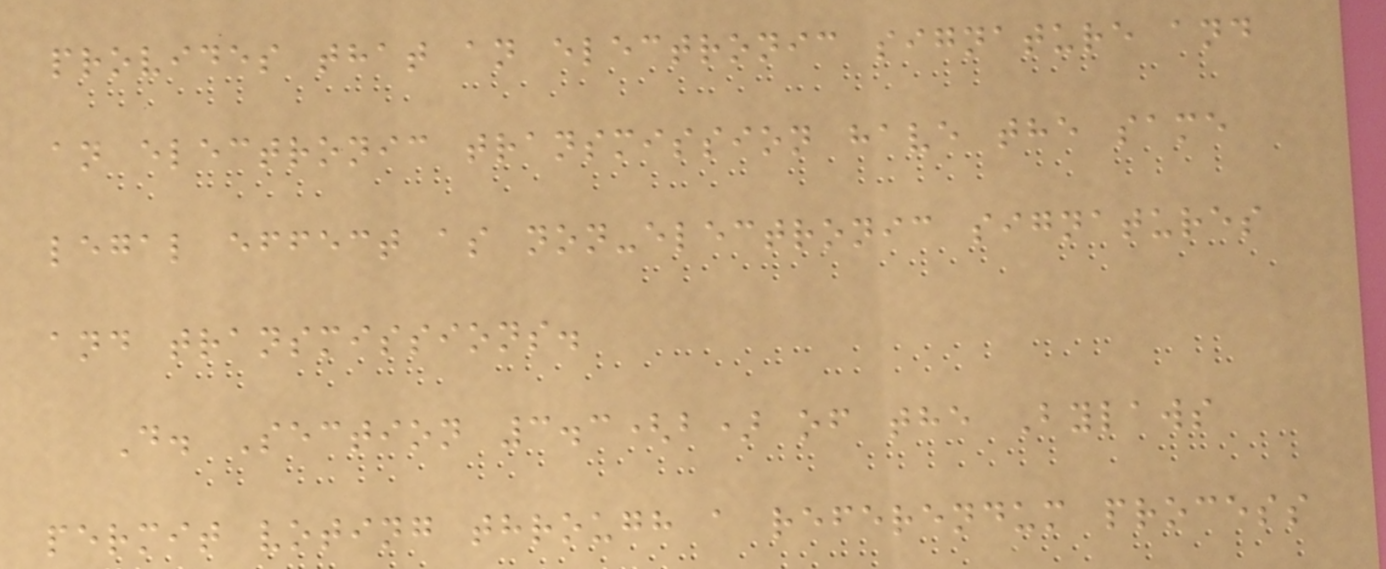provides that an electronic signature and
an electronic transmission have the same
legal effect as non-electronic signatures
and transmissions.
D. Section 3.3(b) of the Bylaws
permit voting through a referendum process
